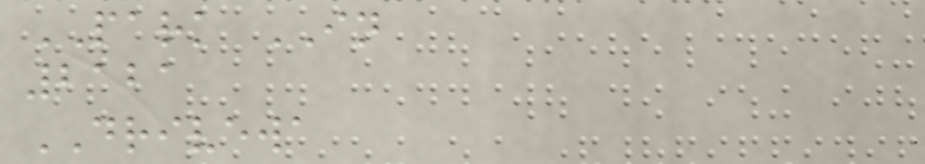PARK IN
2121
DRIVEWA
